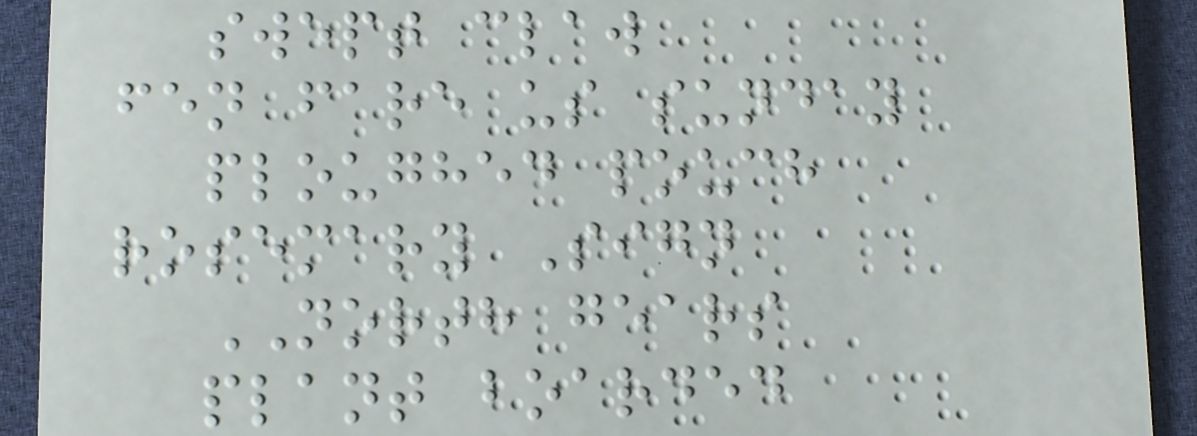swept claw
fen fare us sunday
ploughed pouch
rosemary Sign
NORTH gears
plant boarded
